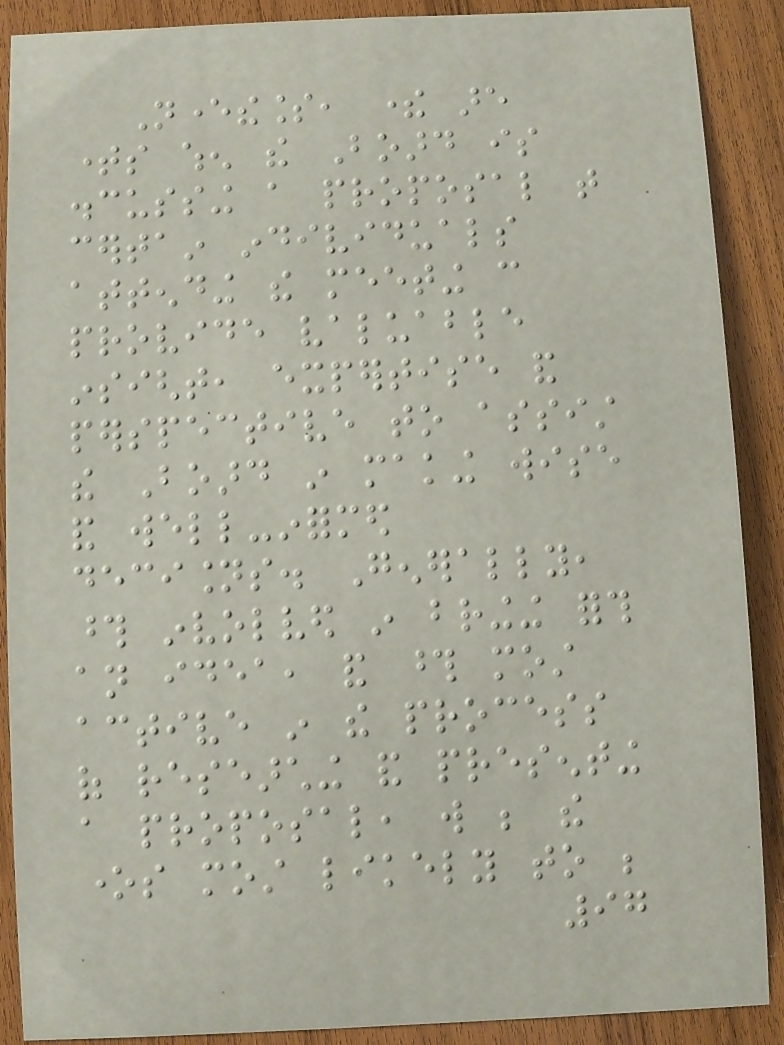Nevertheless, there are
times when the Board is
discussing a proposal that
certain individuals
attending the meeting can
provide valuable
insight, expertise and
perspective to assist
the Board in making wise
and well-informed
decisions. Generally,
those involved in bringing forth
an idea, and those most
active in the process
of researching and presenting
a proposal, will be the
ones most likely to be
97
